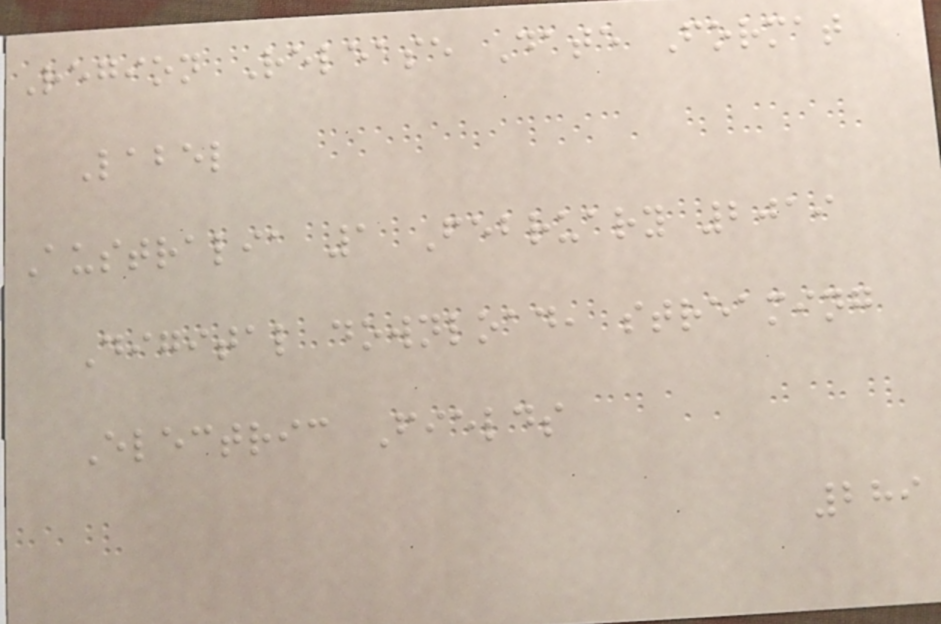Region Release Date Format
Label
Australia 1 February 2019
Digital download, streaming
Electric Fields
289
